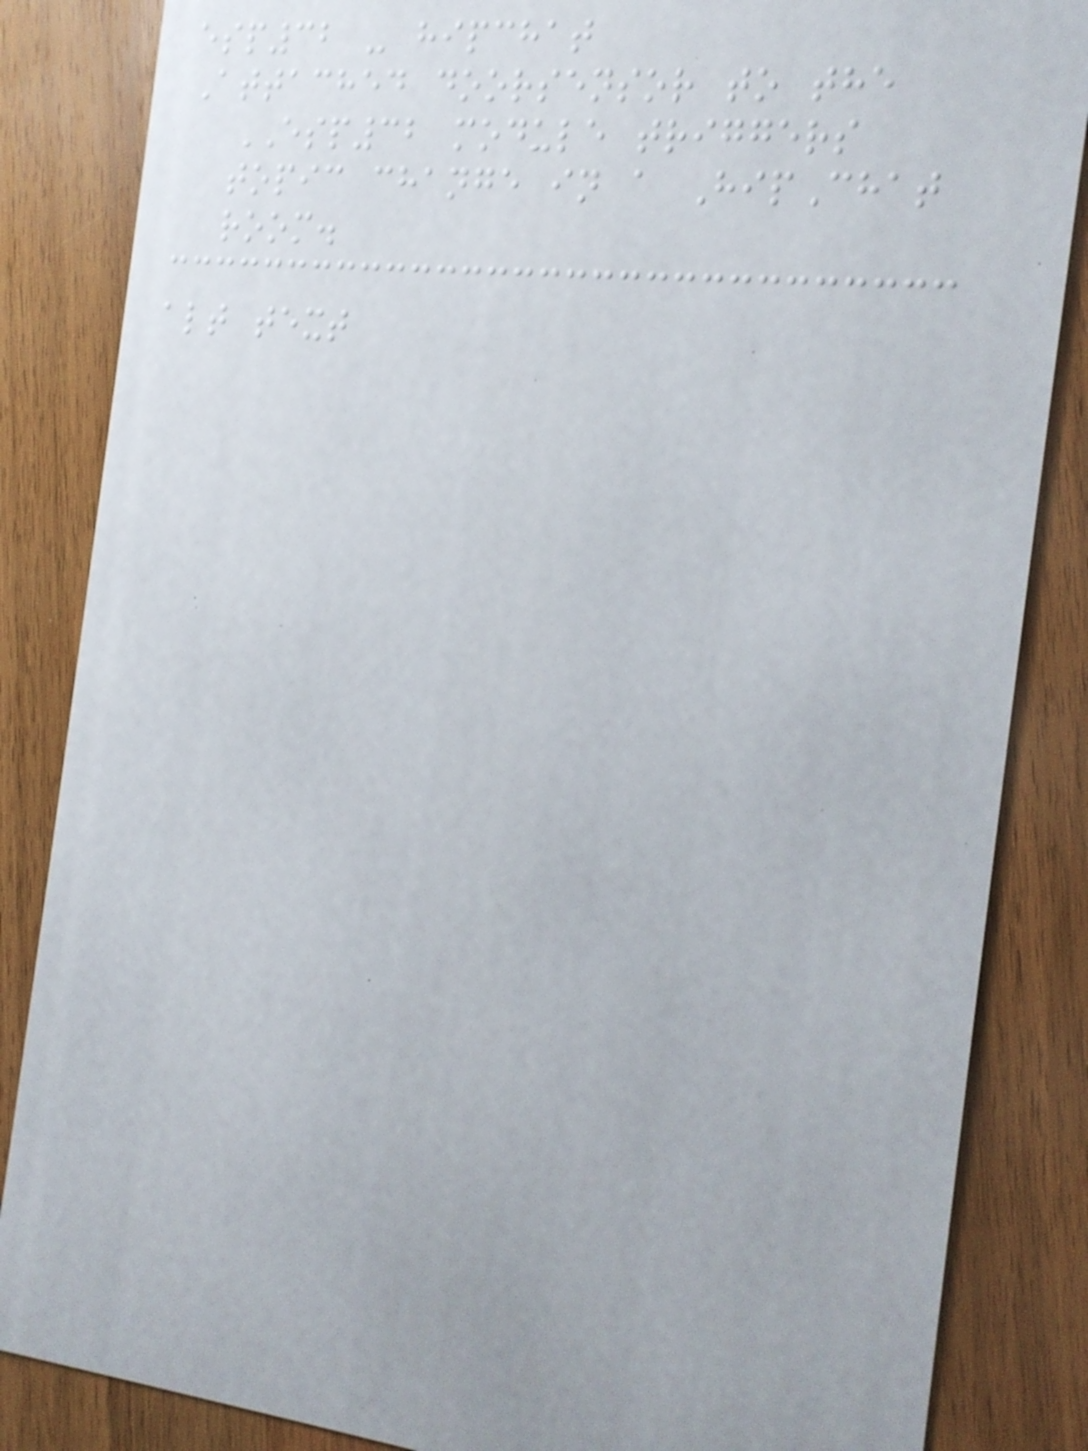esp32 - hipchat
Attached doorsensor to the
ESP32 module triggers
topic change in a HipChat
room.
alt text
